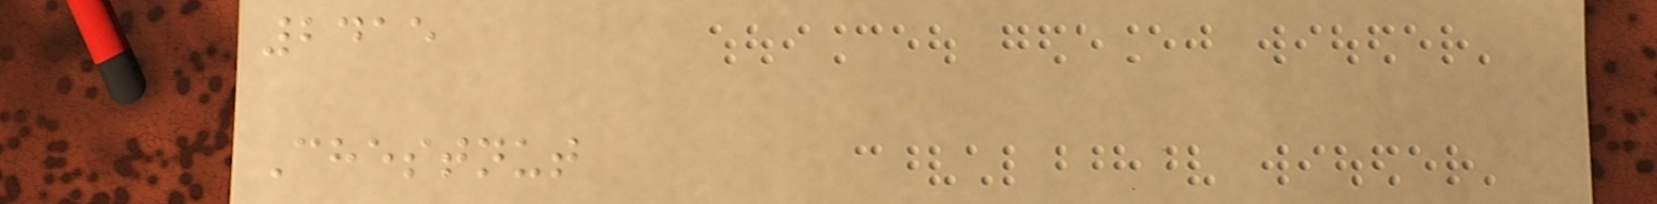2415
Chestnut
